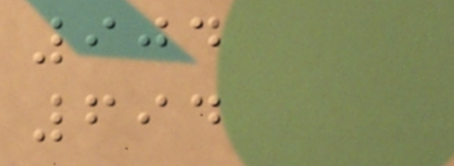904
694
